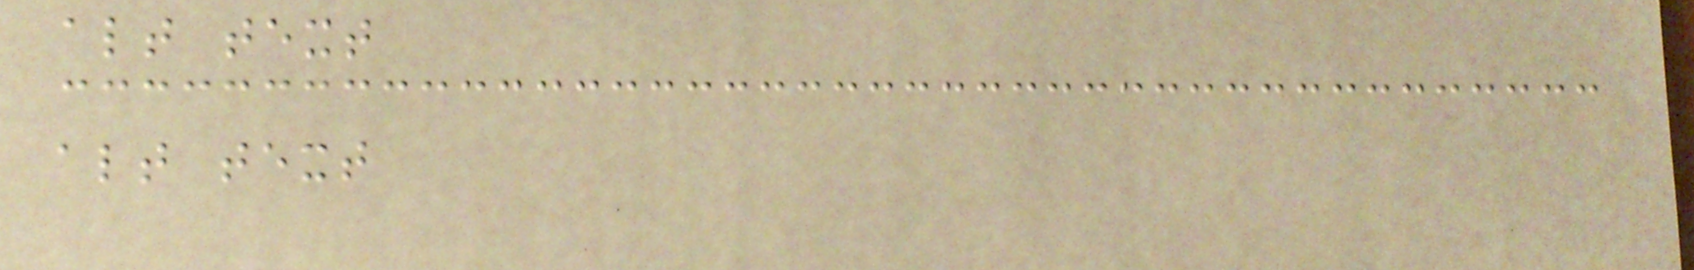alt text
alt text
